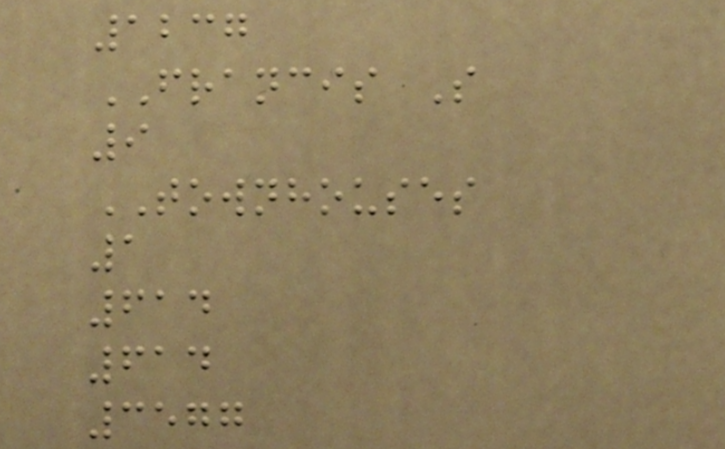1237
FRANCIS S
9
TOWNHOUSES
1
614
614
3577
